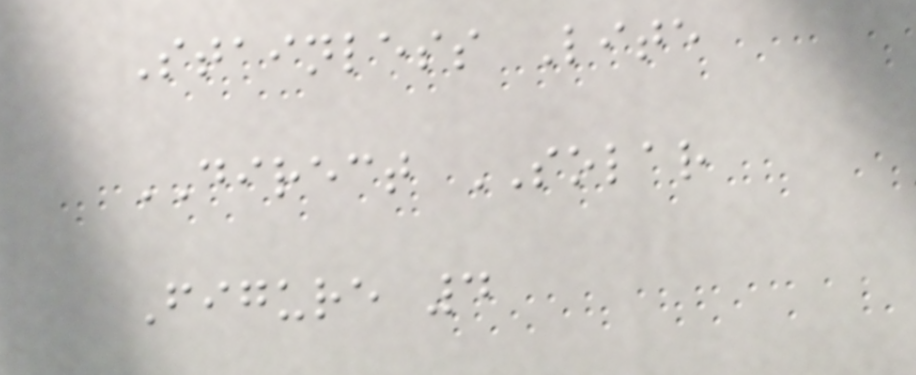Stainless Lite
DIRECT SOLAR
Figure 4
